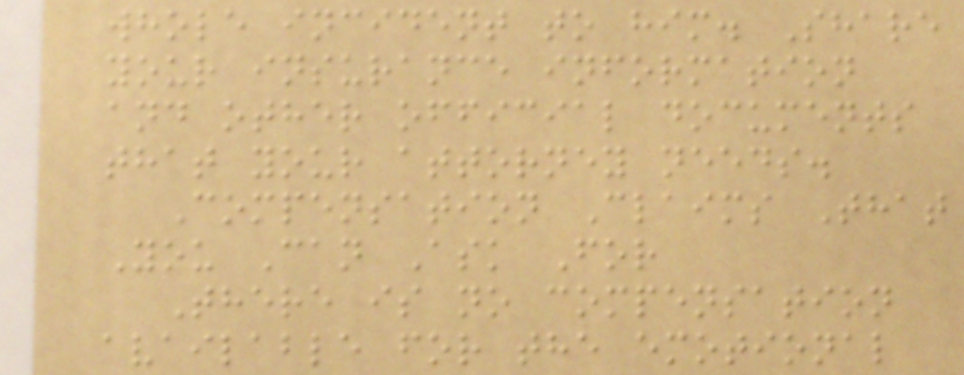whole incident to him. Share
your insurance information
and other official documents
that your attorney needs.
Compensation Claims That
You Can Ask For
There is no compensation
available for the emotional
